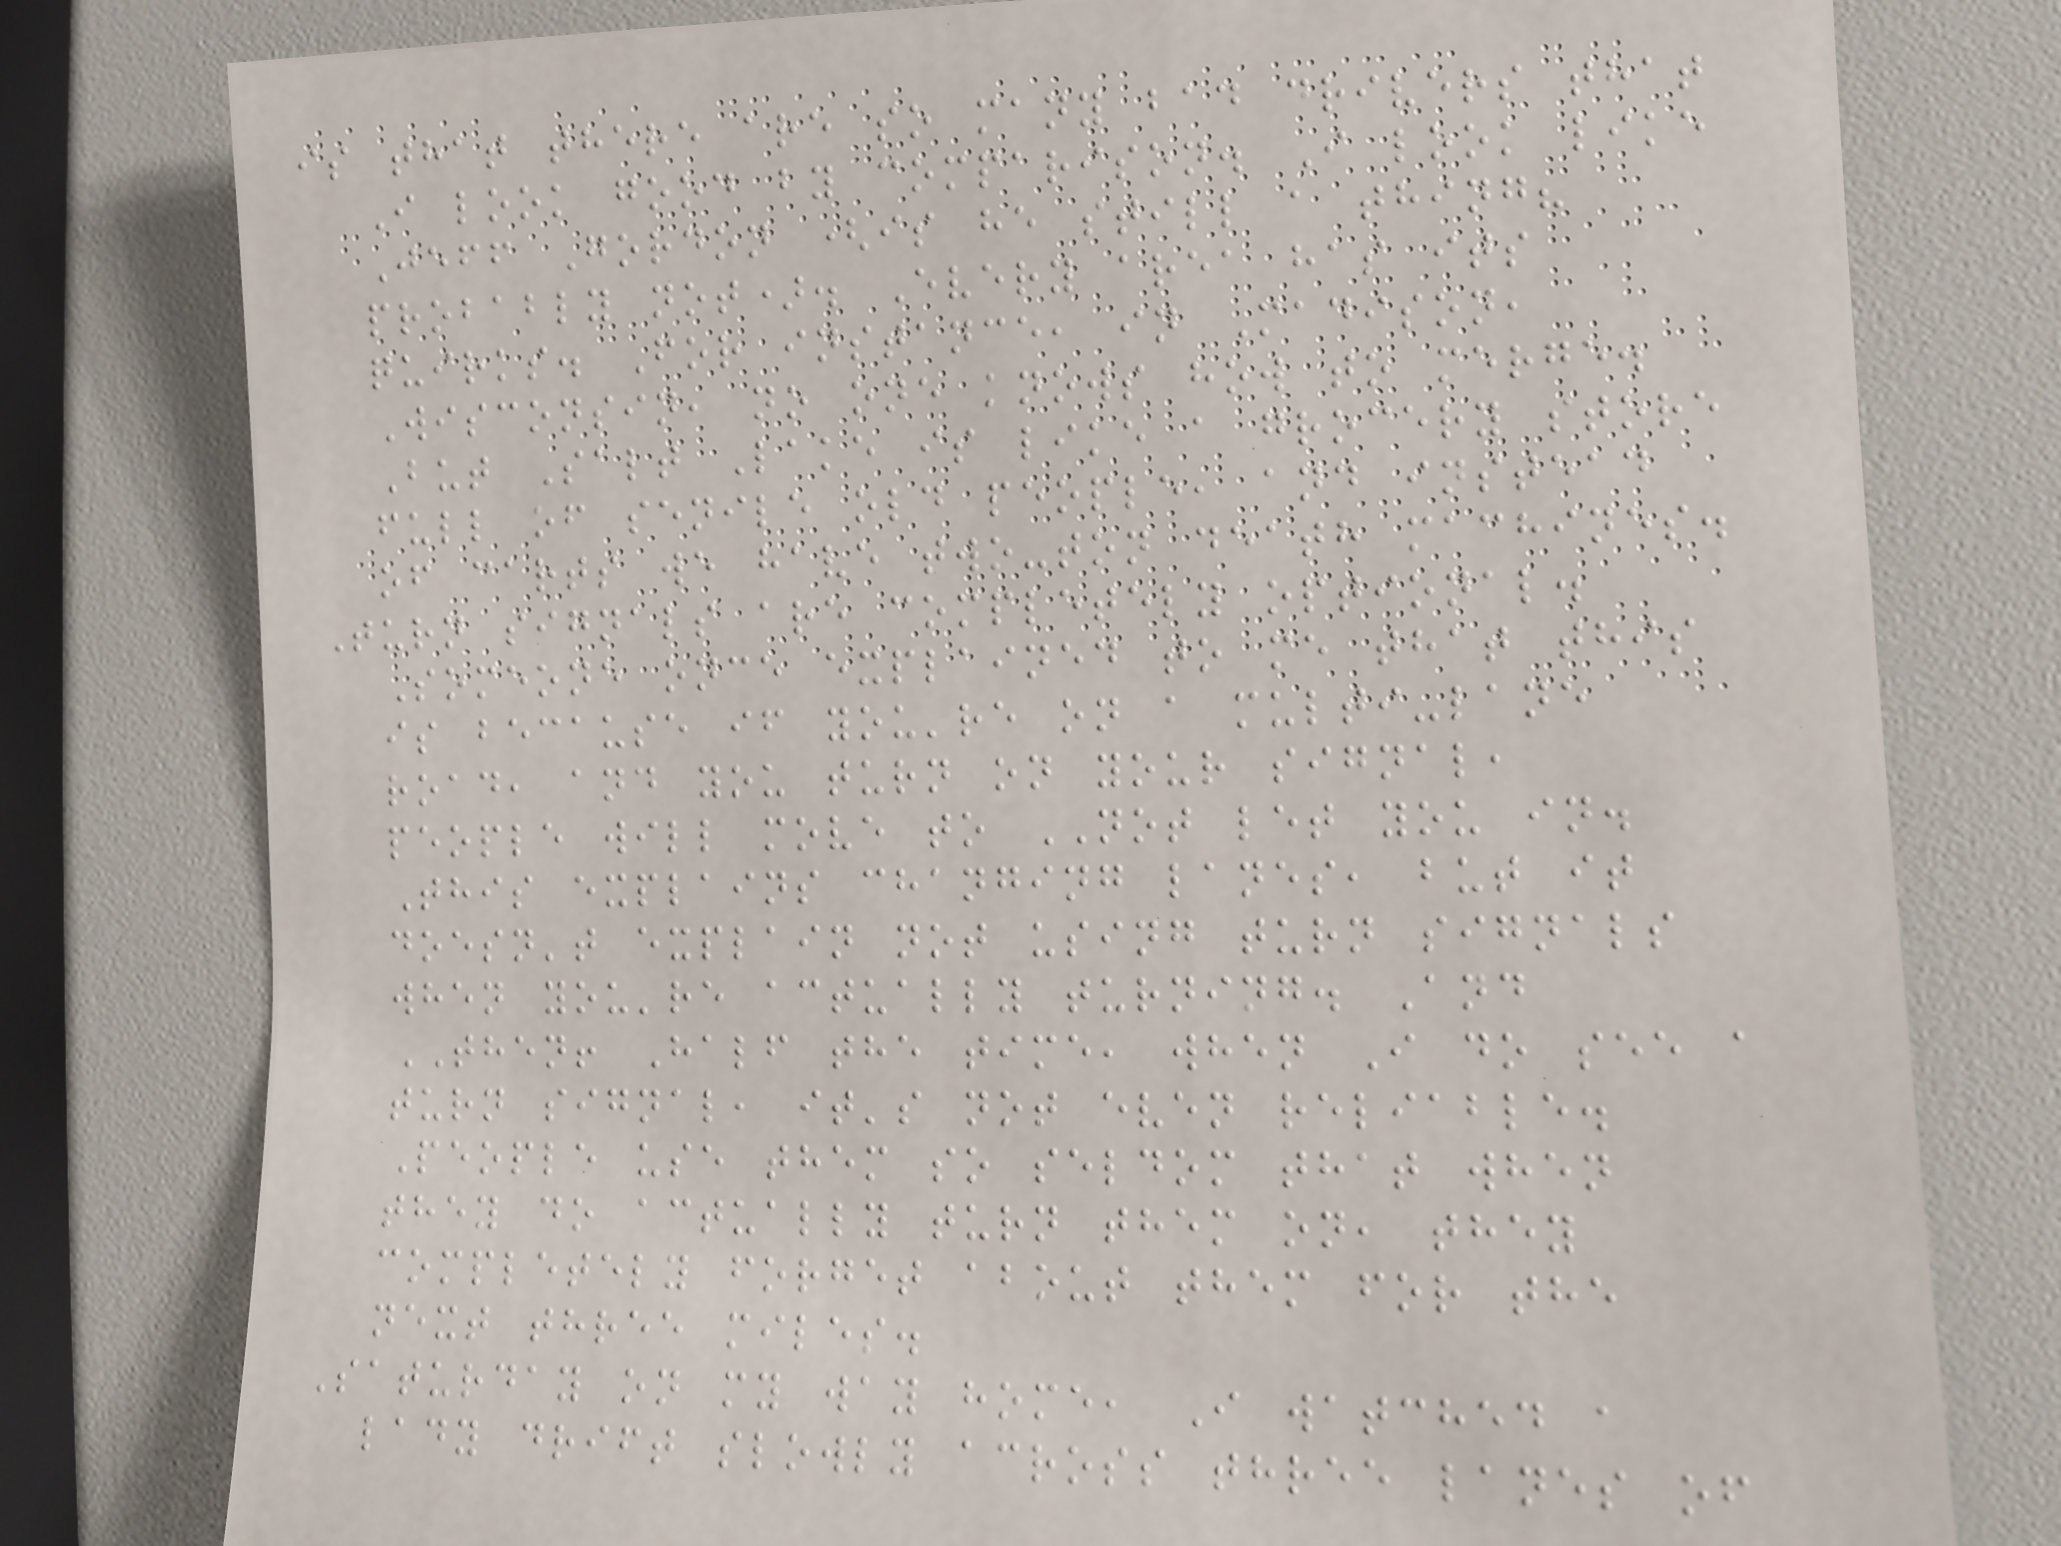is that there are so many bad drivers that
I look good by comparison. I look like
Jeff Gordon (is he still a thing?
probably not). Every area has its
quirks. For instance, in Madison,
Wisconsin, no one knows how to merge.
But Salt Lake is like a grocery store
full of senile old people, and instead
of carts we have two-ton death machines.
Turn signals are completely optional.
Someone once explained to me that this
is because if you're on a multi-lane
road, and you turn on your signal,
people will move to NOT let you in.
This explains changing lanes, but it
doesn't explain not using turn signals
when you're actually turning. And
THEN! Half the time, when I do see a
turn signal, it's not even reliable.
People use them so seldom that when
they do actually turn them on, they
completely forget about them for the
next three miles.
Saturday on my way home, I watched a
lady drift slowly across three lanes of
